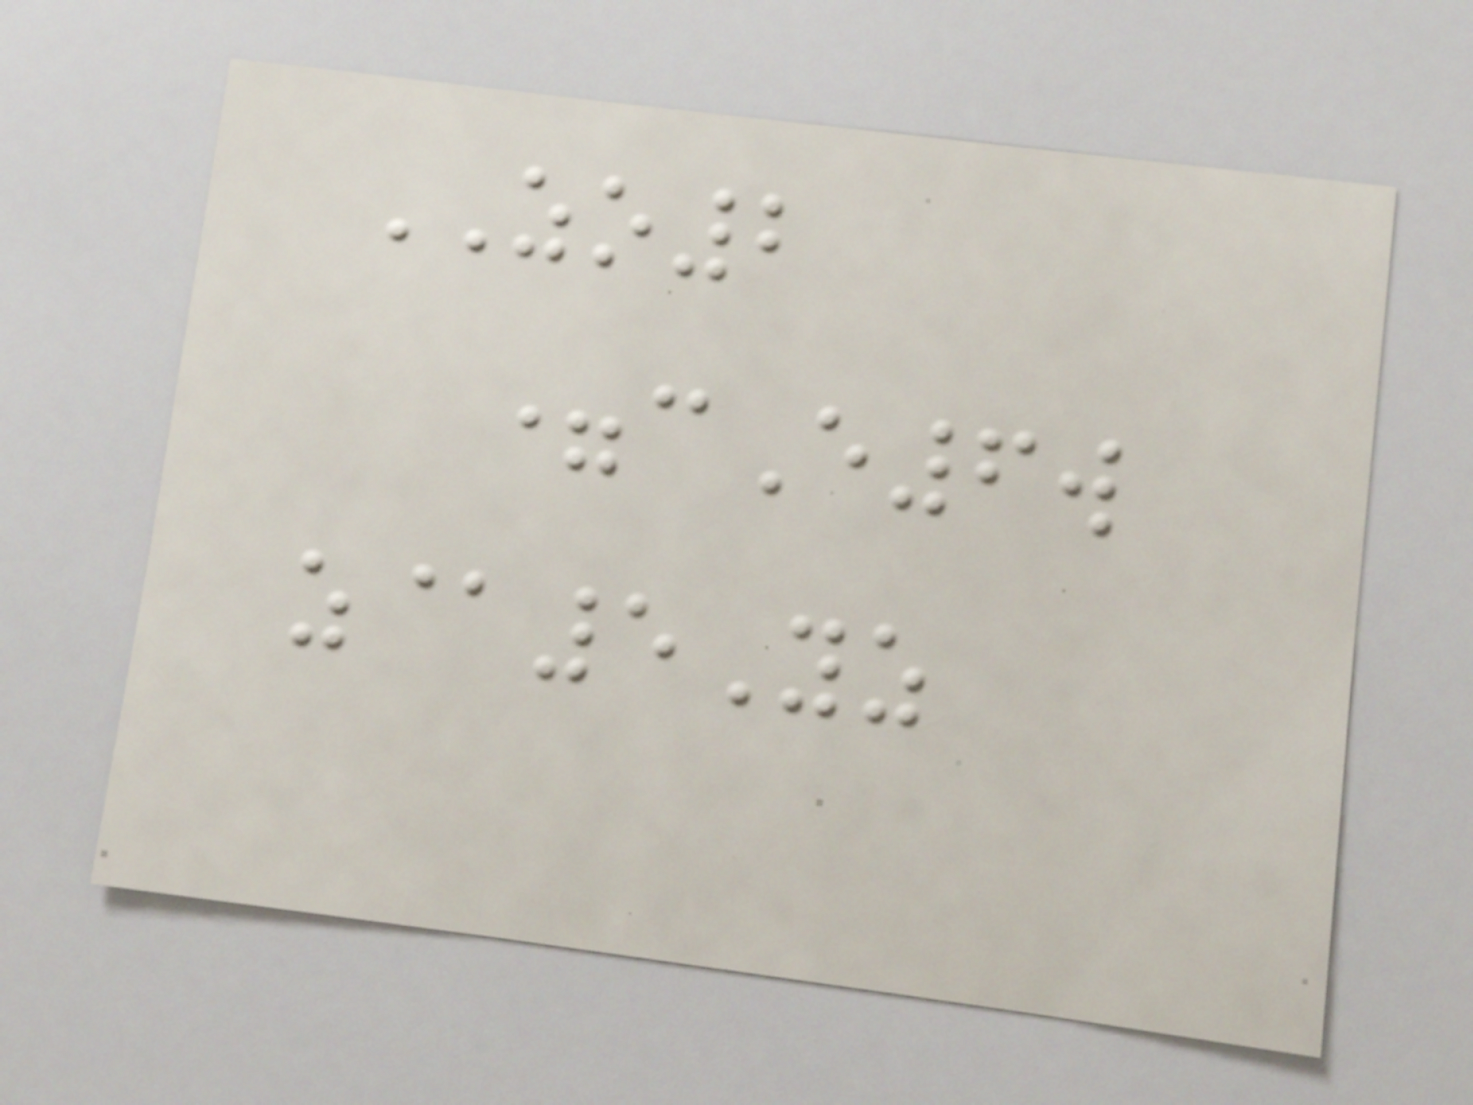ZO2
=cE6w
z@5Yz
